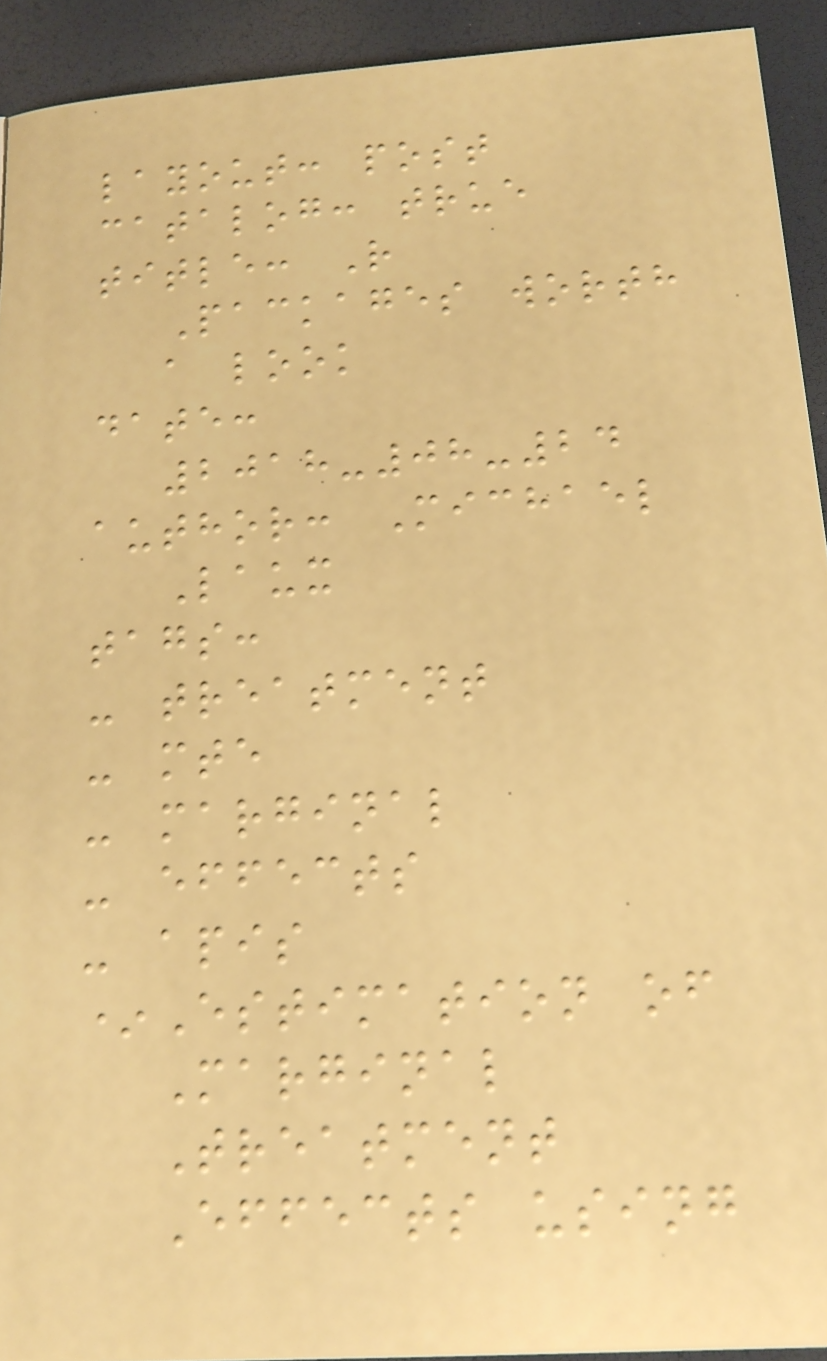layout: post
catalog: true
title: R
Packages worth
a look
date:
2018-08-24
author: Michael
Laux
tags:
- treatment
- mte
- marginal
- effects
- apis
*Estimation of
Marginal
Treatment
Effects using
